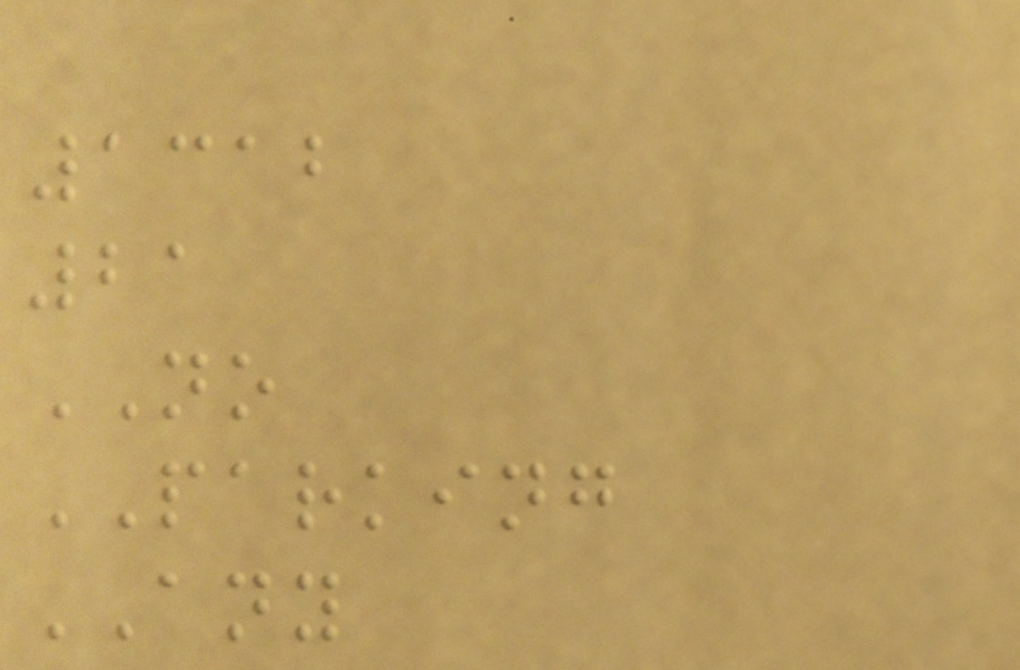1312
21
NO
PARKING
ANY
